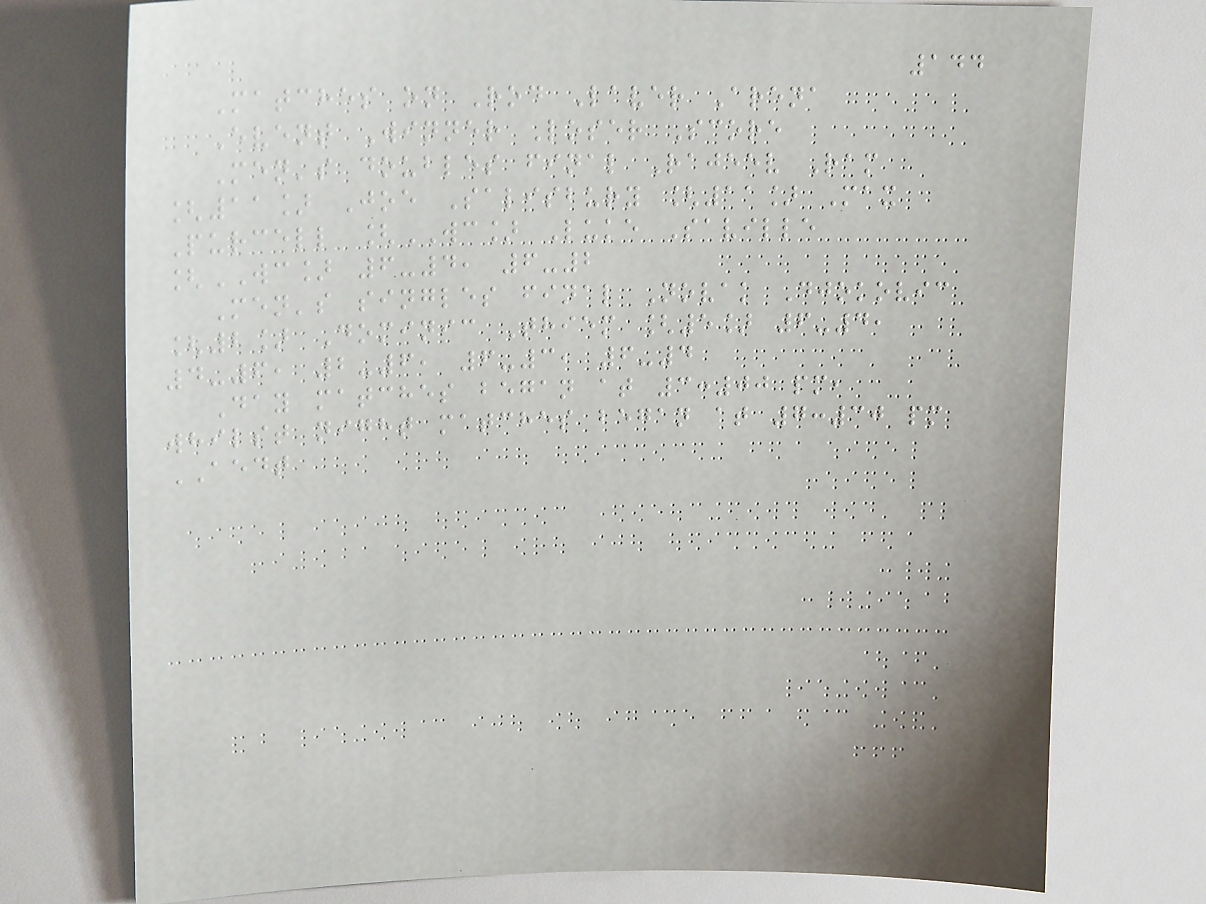144
Matches on Rod Laver Arena
Event Winner Loser Score
Men's doubles final Rajeev Ram
[11] Joe Salisbury [11] Max
Purcell [WC] Luke Saville
[WC] 6-4, 6-2
Men's singles final Novak Djokovic
[2] Dominic Thiem [5] 6-4,
4-6, 2-6, 6-3, 6-4
Day matches began at 3:00 pm,
whilst night matches began at 7:30 pm
AEDT
